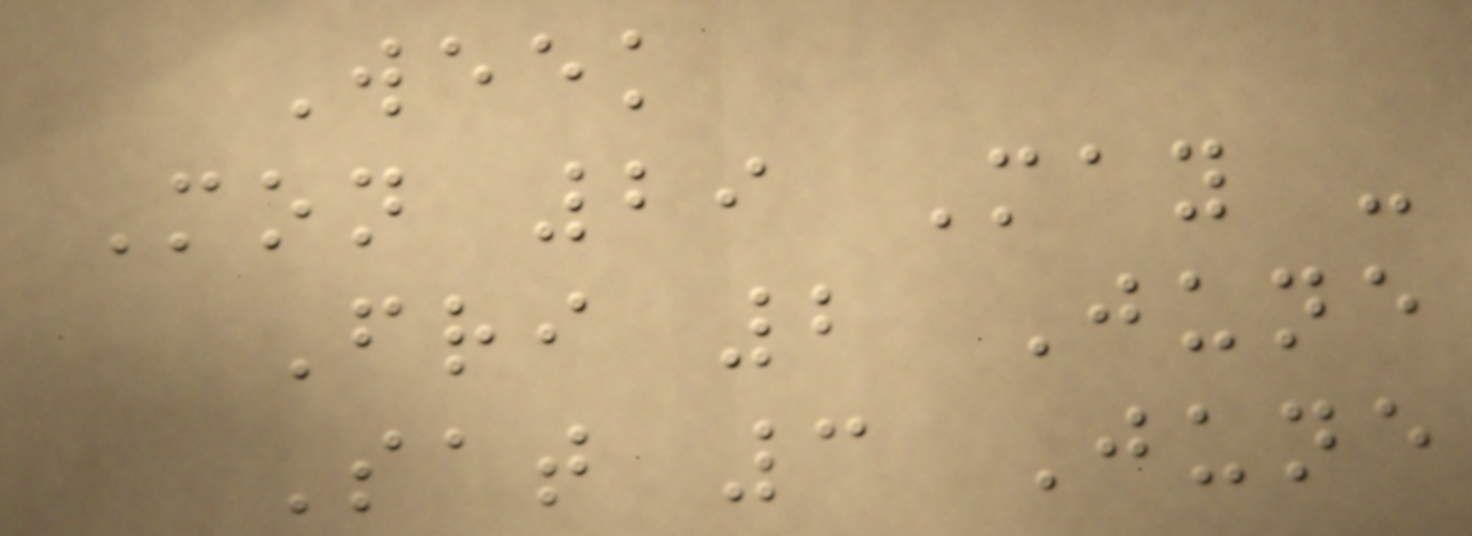Week
Mon 29 May -
Fri 2 June
Sat 3 June
